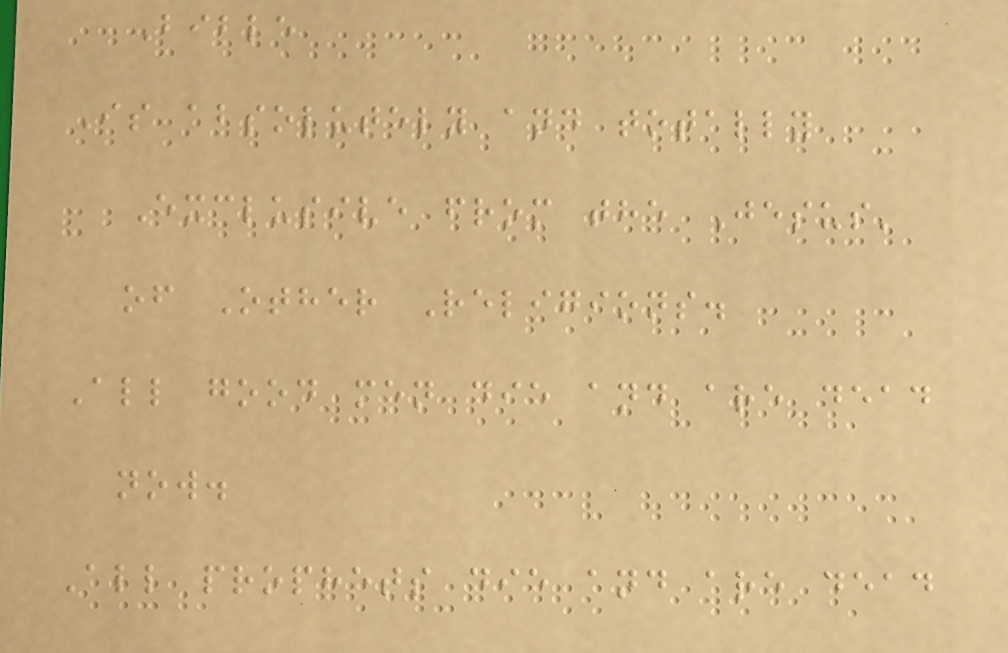Bible
Is absolutely and totally
Exclusive from the Jesus'
of Other Religions.
All good men die and are dead
now.
All prophets die and are dead
